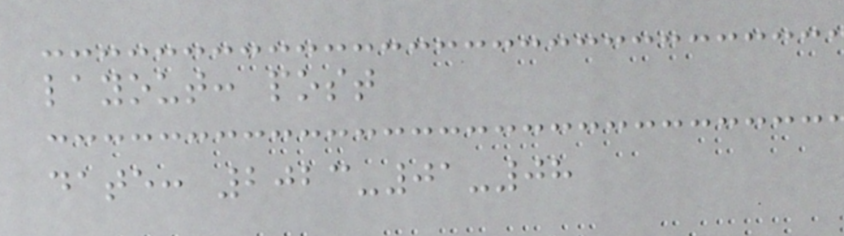layout: post
date: 2023-01-08
